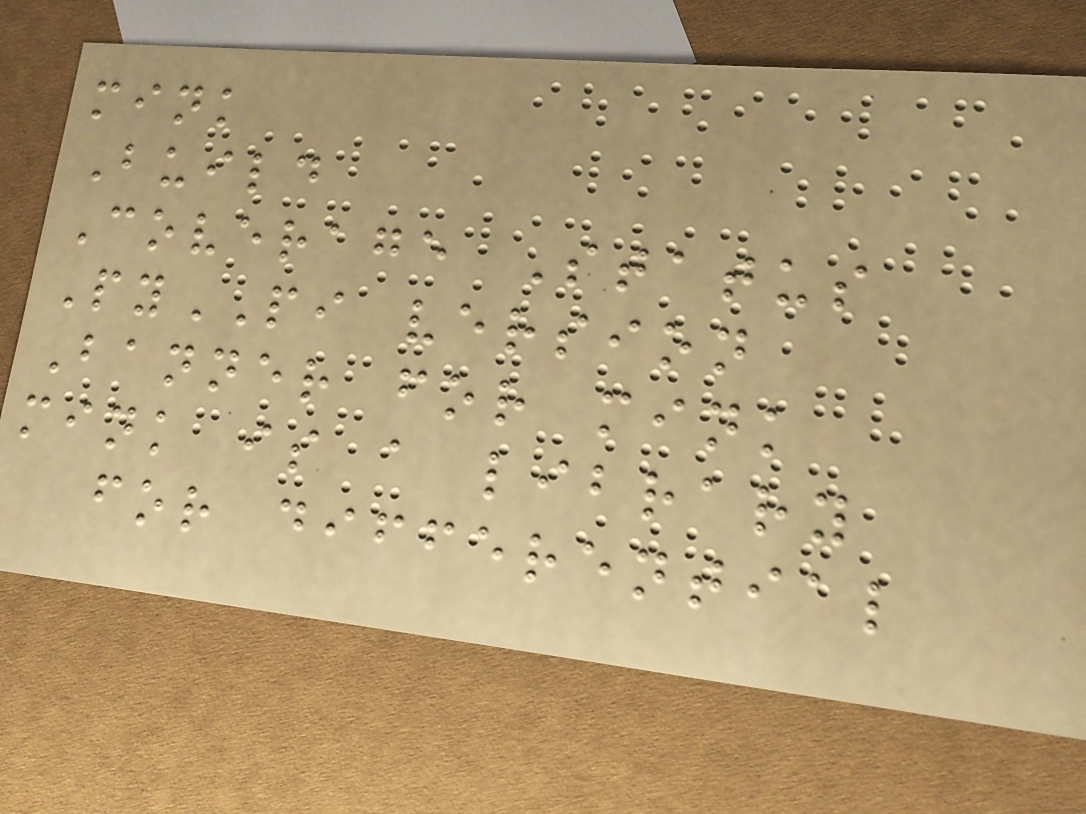mink
Build
Coverage Status
PyPI version
Banner for mink
mink is a library
for differential
